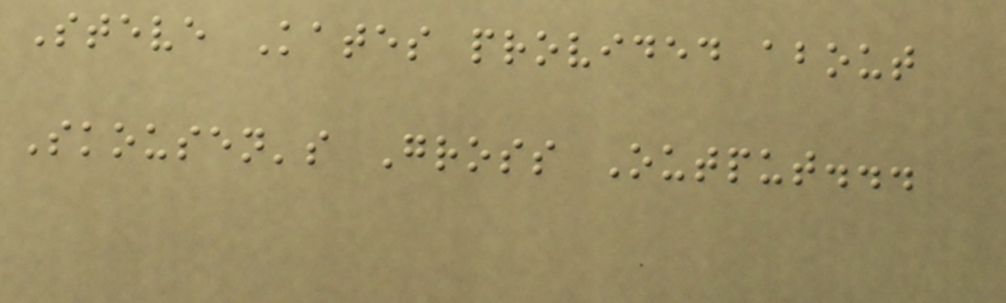Steve Kates provided about
Skousen's Gross Output...
